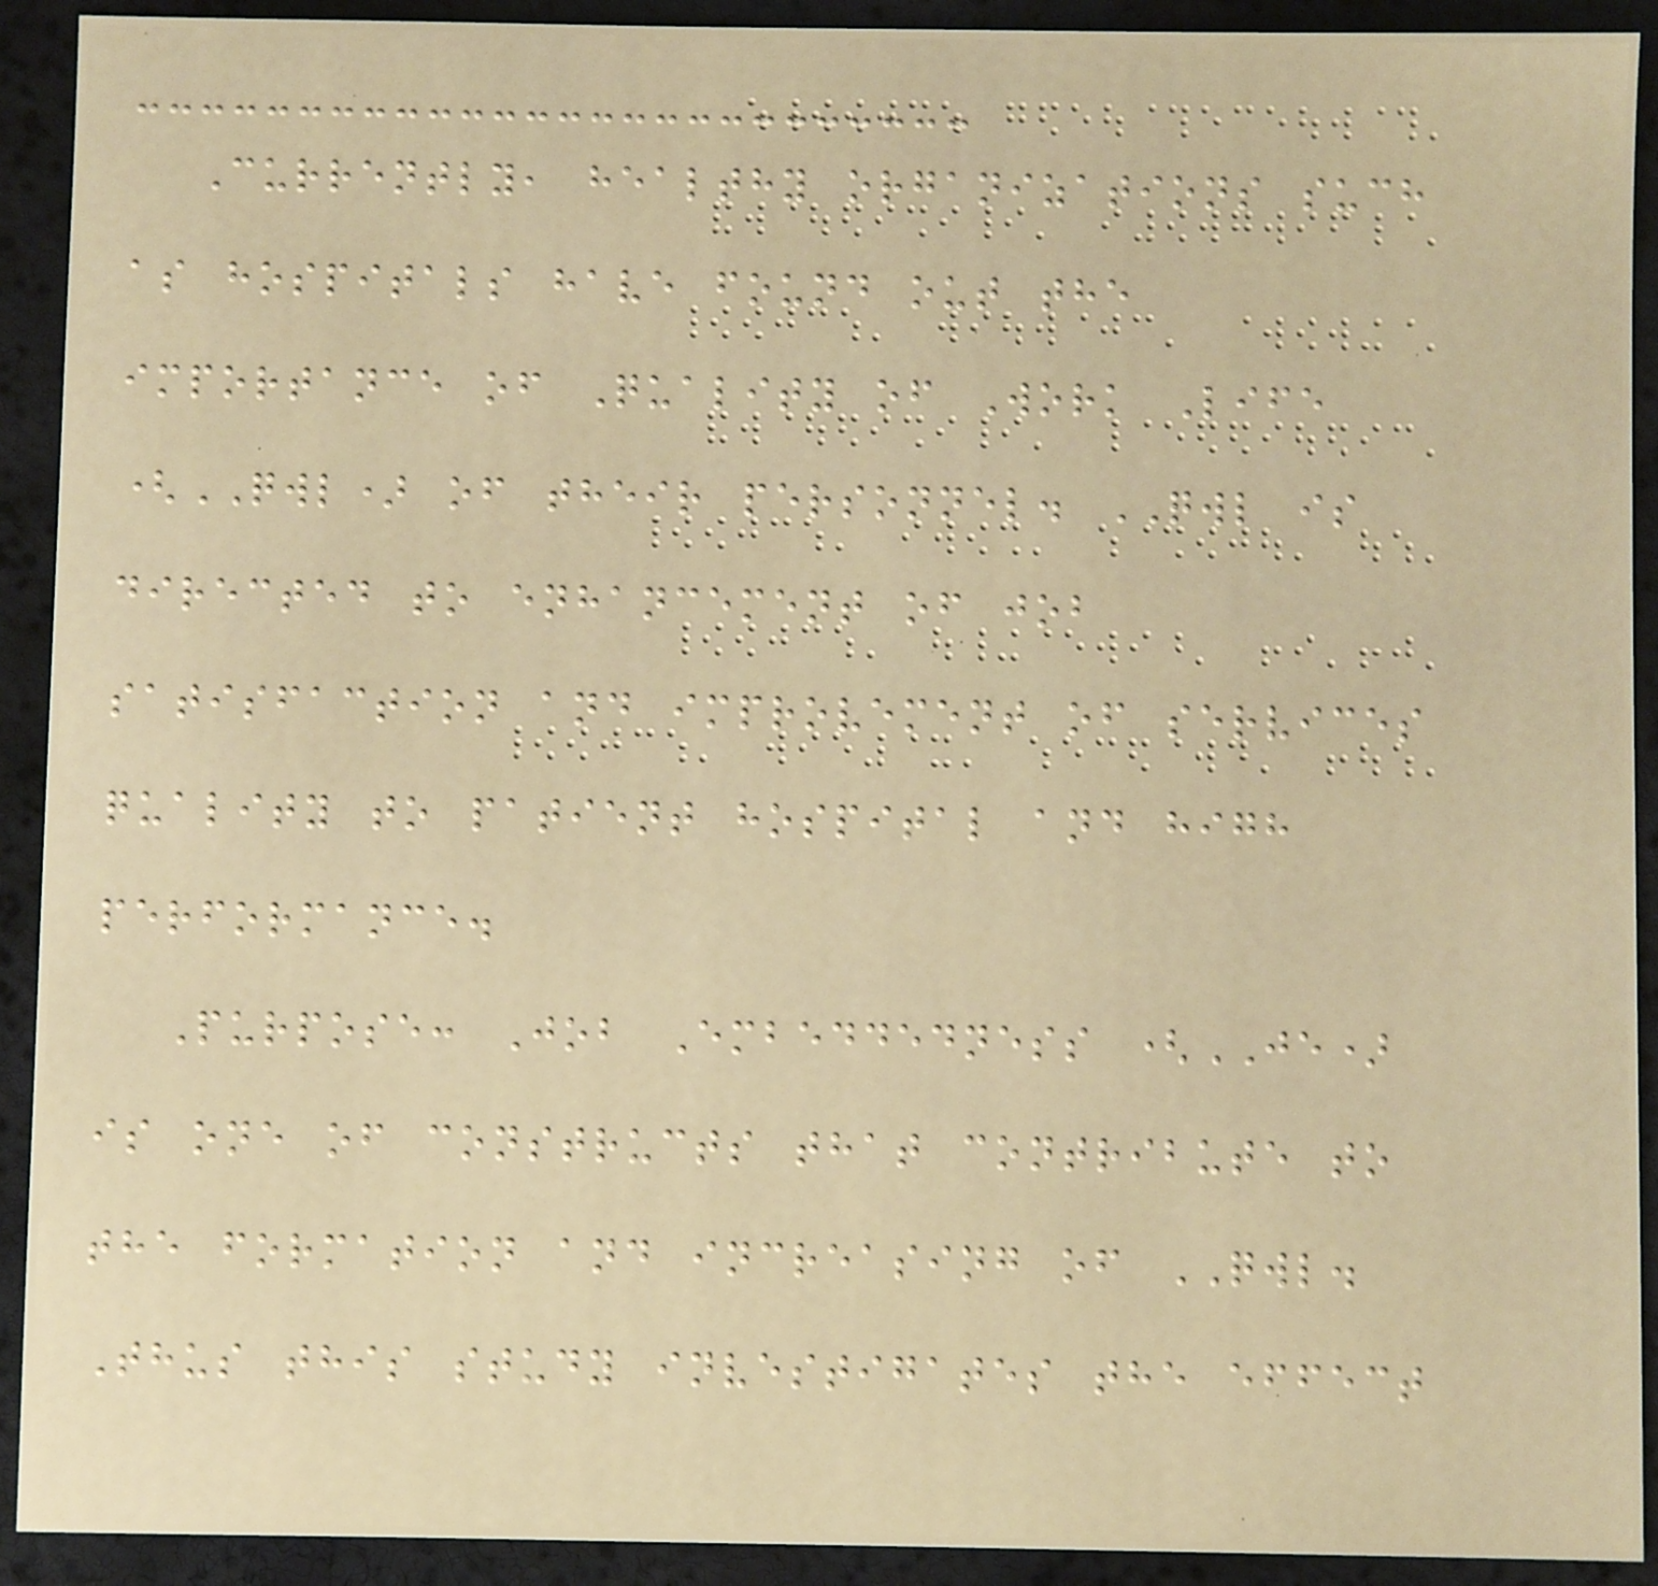Currently, healthy organizations such
as hospitals have found out the
importance of Quality of Work Life
(QWL) of their personnel. QWL is
directed to enhancement of job
satisfaction and improvement of services
quality to patient hospital and high
performance.
Purpose: Job Embeddedness (JE)
is one of constructs that contribute to
the formation and increasing of QWL.
Thus this study investigates the effect
